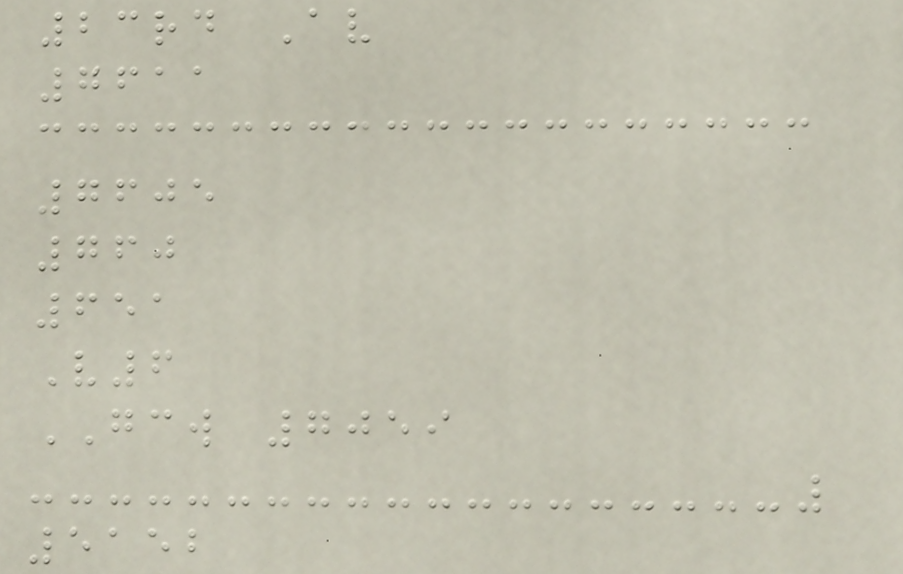23rd Av
7611
7605
760
651
V6
GCW 7059
5152
